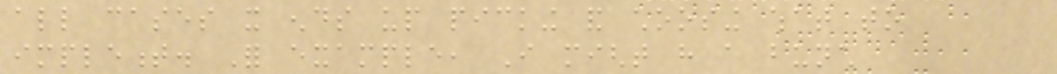all cases it ends up picking and choosing what to
implement. For example, I might have a bunch
